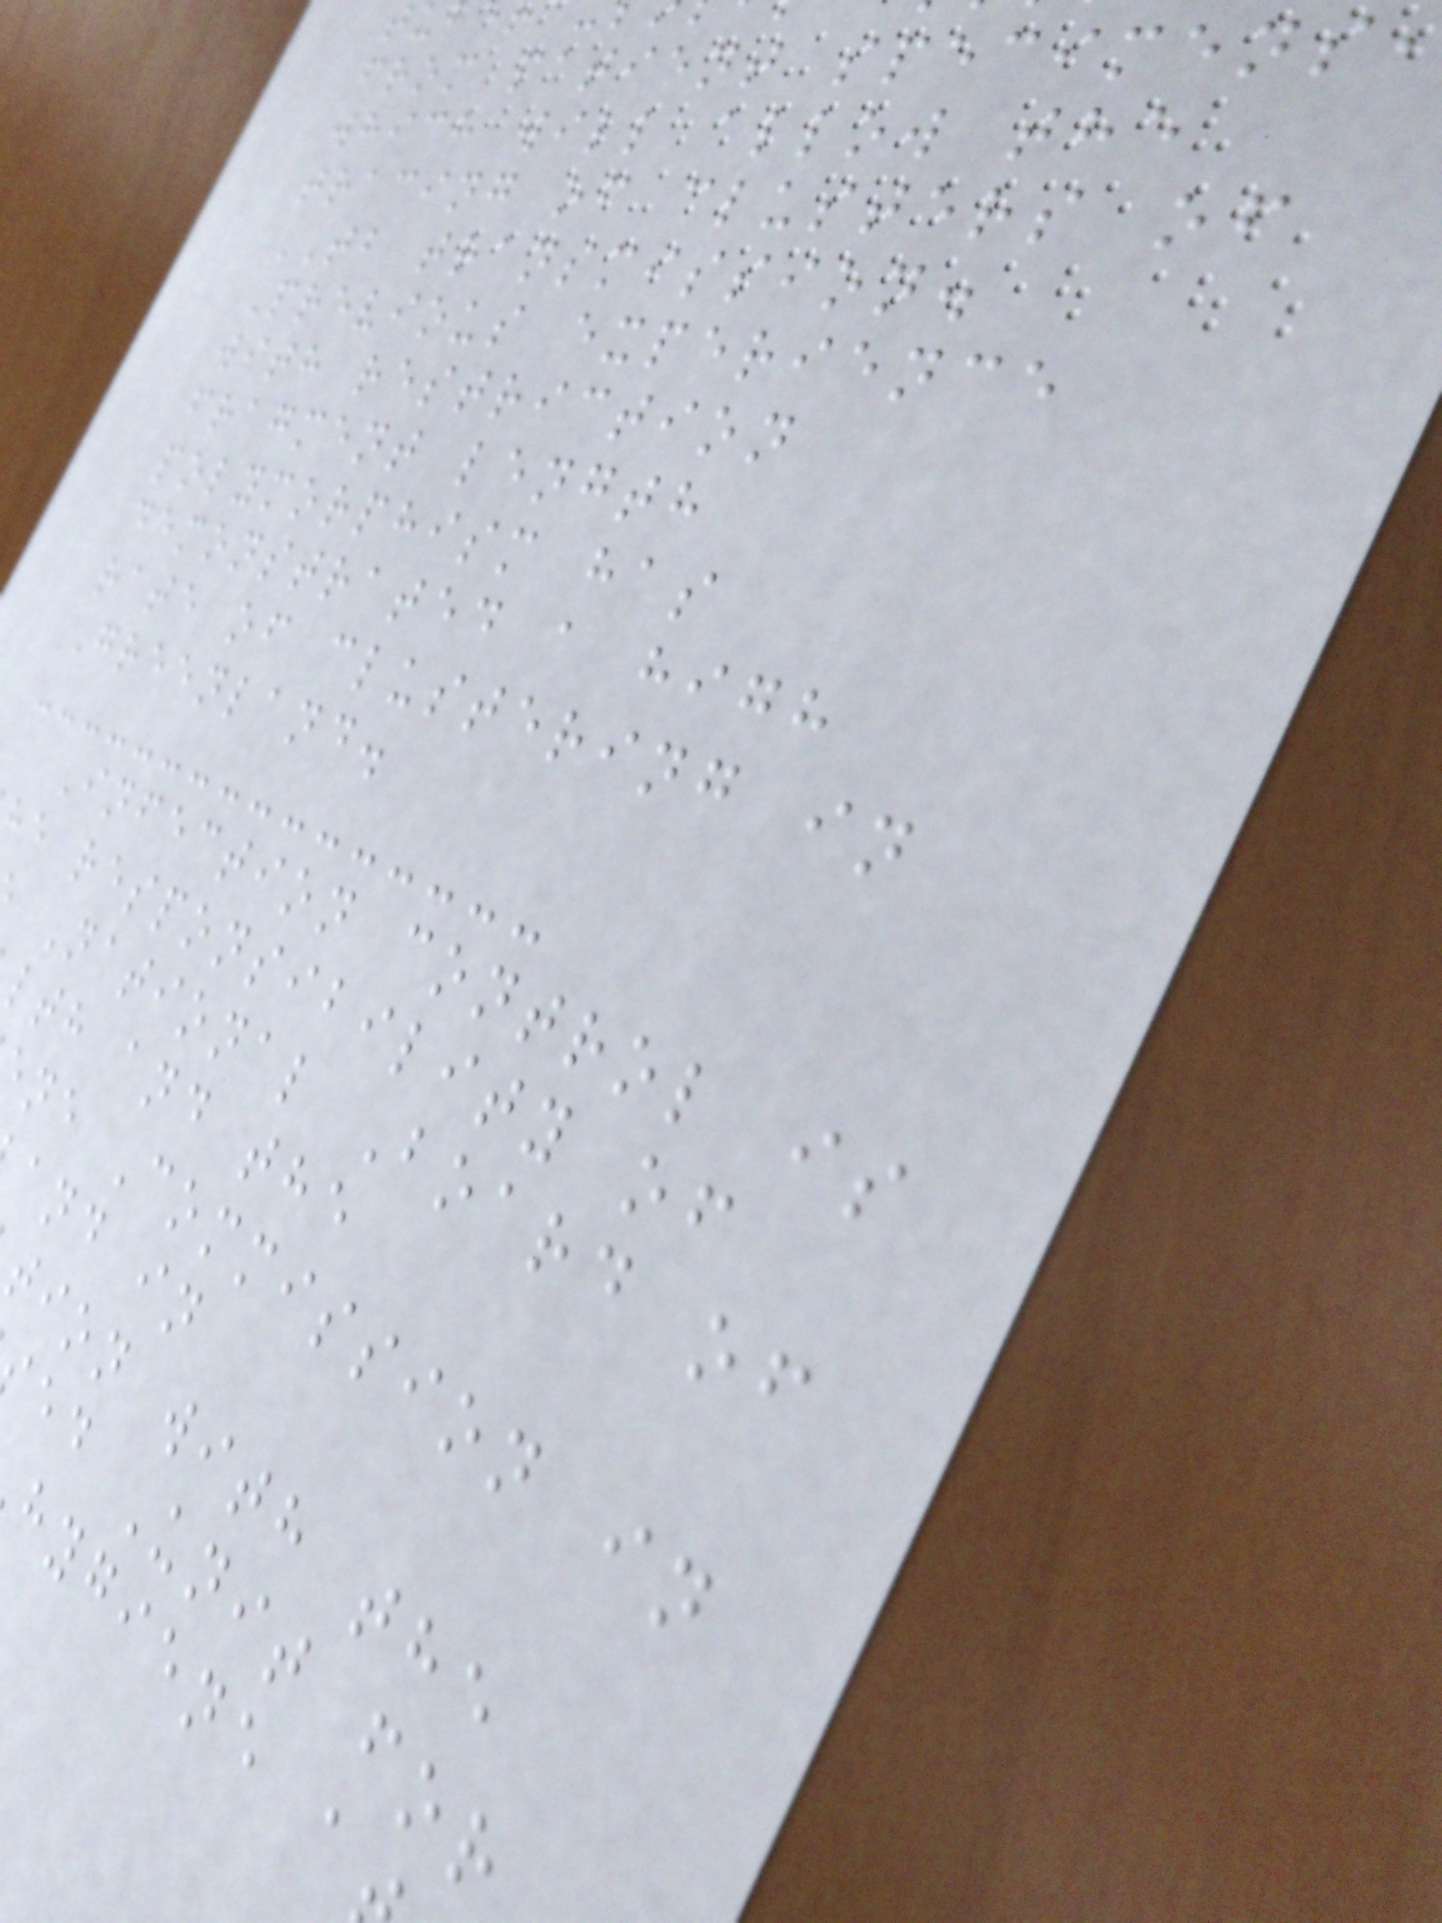from patient specimens
which will allow the
tracing of clusters of
TB transmission.
Previous experience
with restriction
fragment length
polymorphism has
demonstrated a high
rate of clustering in
Greenland.
Infection control is
e responsibility of
National Board of
lth and the
ne Commission in
and in
tion with the
ed Unit for
hygiene a
